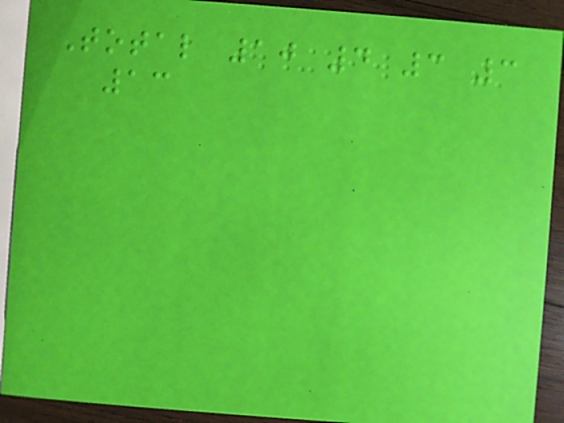Total 10 4 3 3
13
